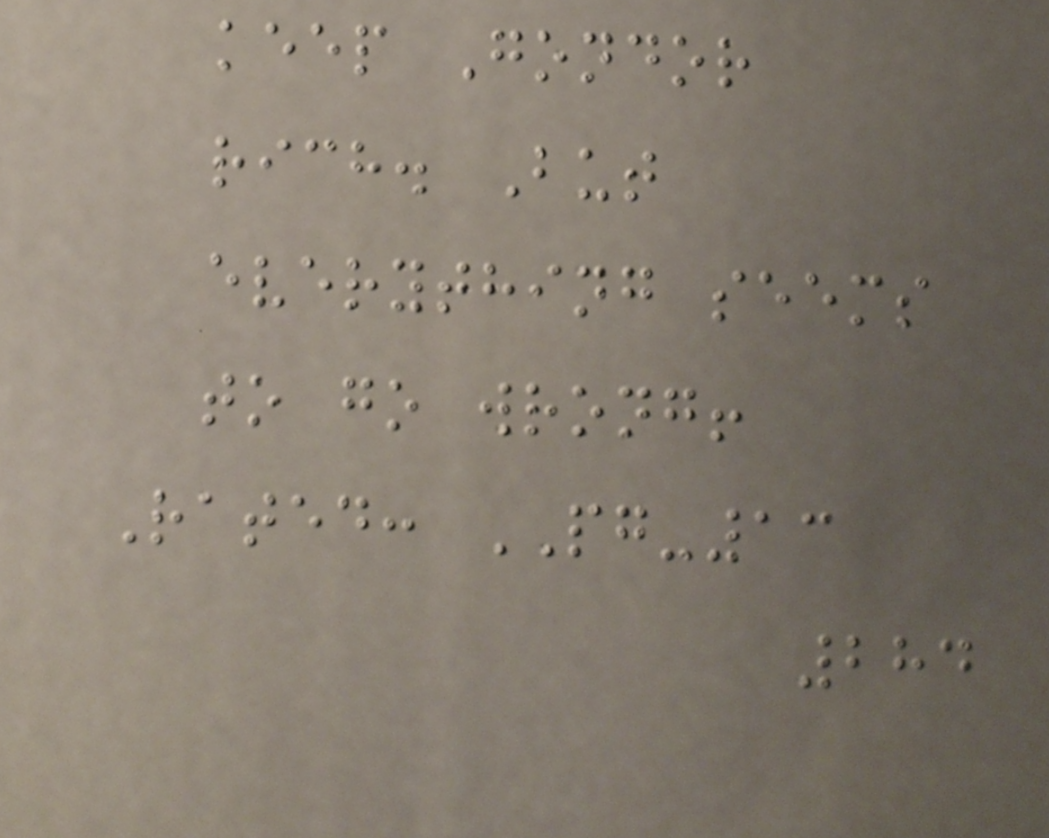keep Gondor
rich. But
everything seems
to go wrong!
Rated: PG-13
284
